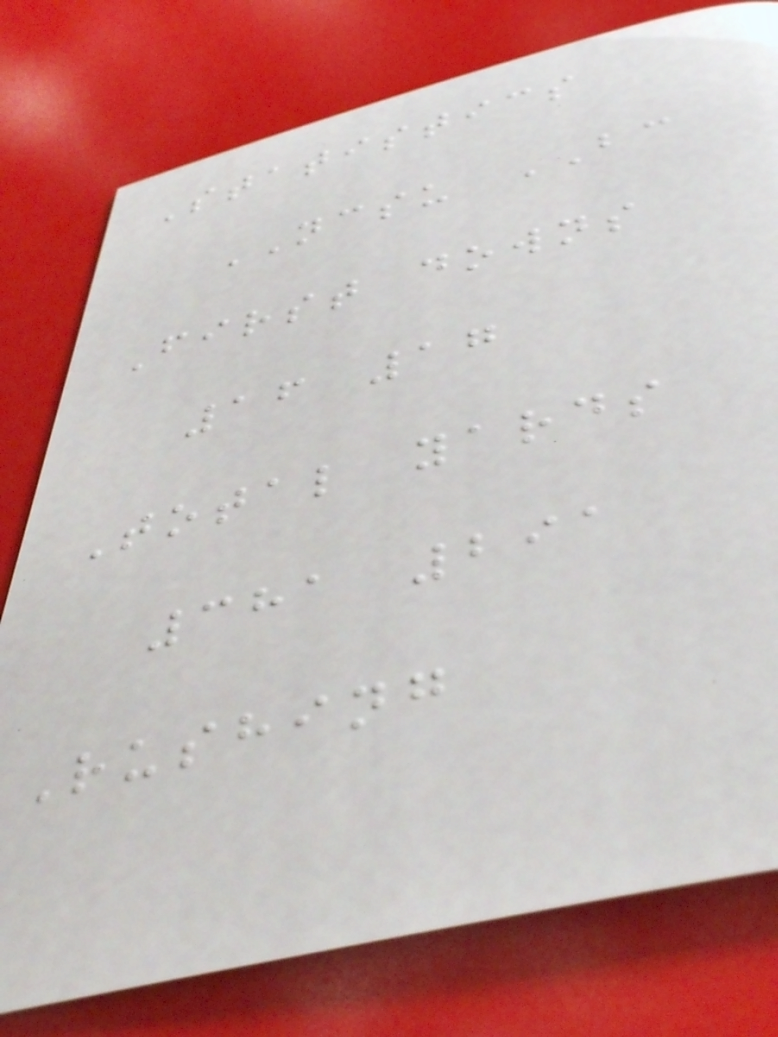Statistics
NCSU BC
First downs
16 17
Total yards
381 291
Rushing
